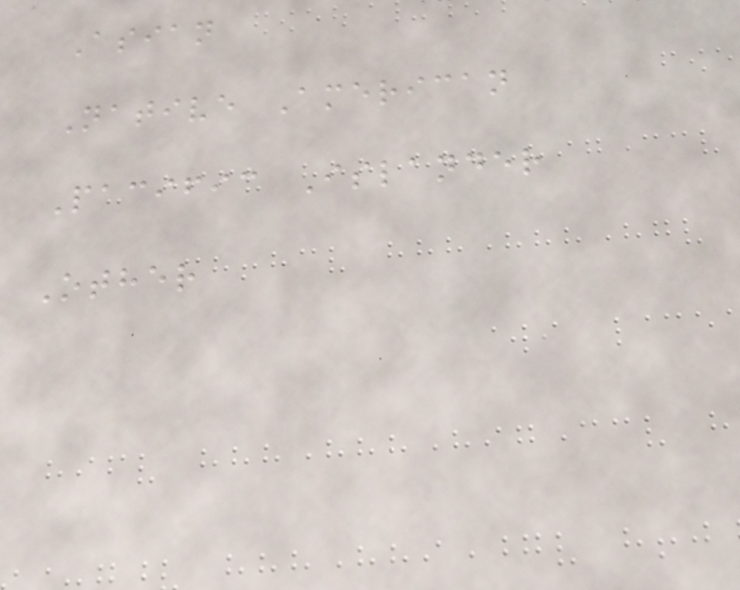Asian
Native American
Pacific Islander
Other
